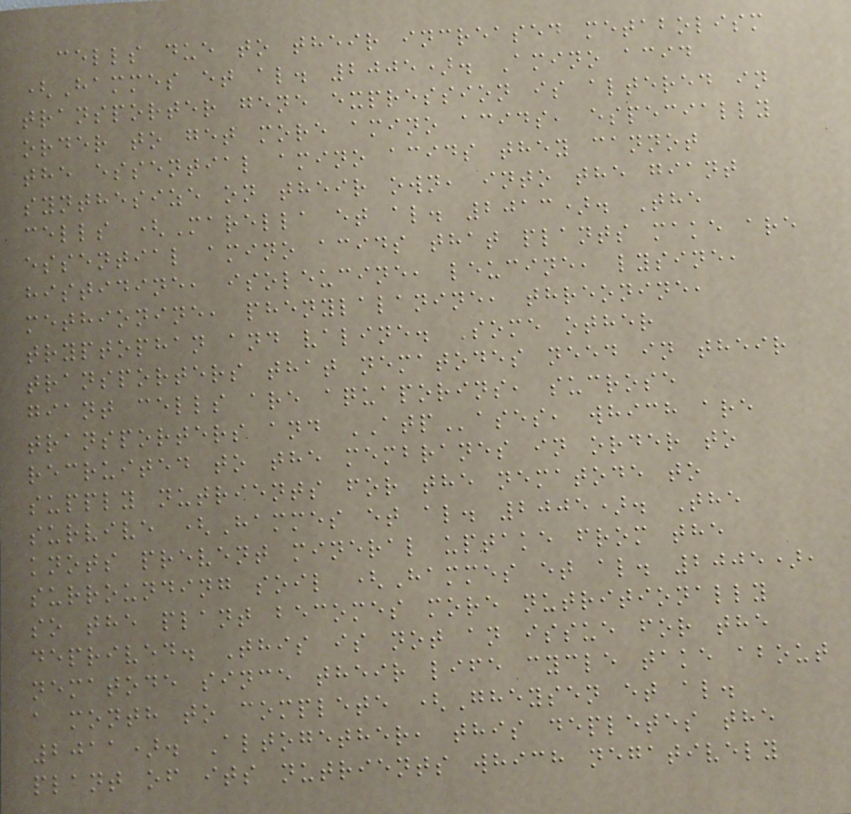cells due to their increased metabolism
(Hammes et al. 2005). Amino acid
transporter gene expression is altered in
order to get more amino acids, especially
the essential amino acids they cannot
synthesize on their own, into the giant
cells (Marella et al. 2013). The
essential amino acids that plants make are
histidine, isoleucine, leucine, lysine,
methionine, phenylalanine, threonine,
tryptophan and valine. Some other
transporters that nematodes need in their
giant cells are aquaporins, sucrose
transporters and ATPases, which are
recruited to the membranes in order to
supply nutrients for the nematode to
survive (Hammes et al. 2005). The
knots prevent mineral uptake from the
surrounding soil (Hammes et al. 2005),
so the plant becomes more nutritionally
deprived. This is not an issue for the
nematode since their life cycle take about
a month to complete (Gheysen et al.
2011). Altogether, this depletes the
plant of its nutrients which negatively
